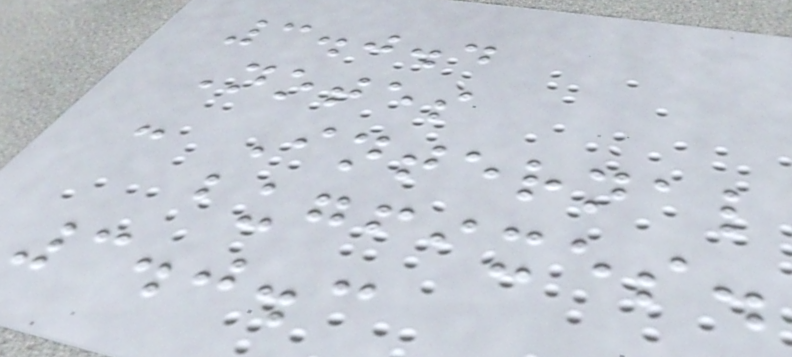3.0.4
Notes
- Internal
bugfixes.
3.0.3
